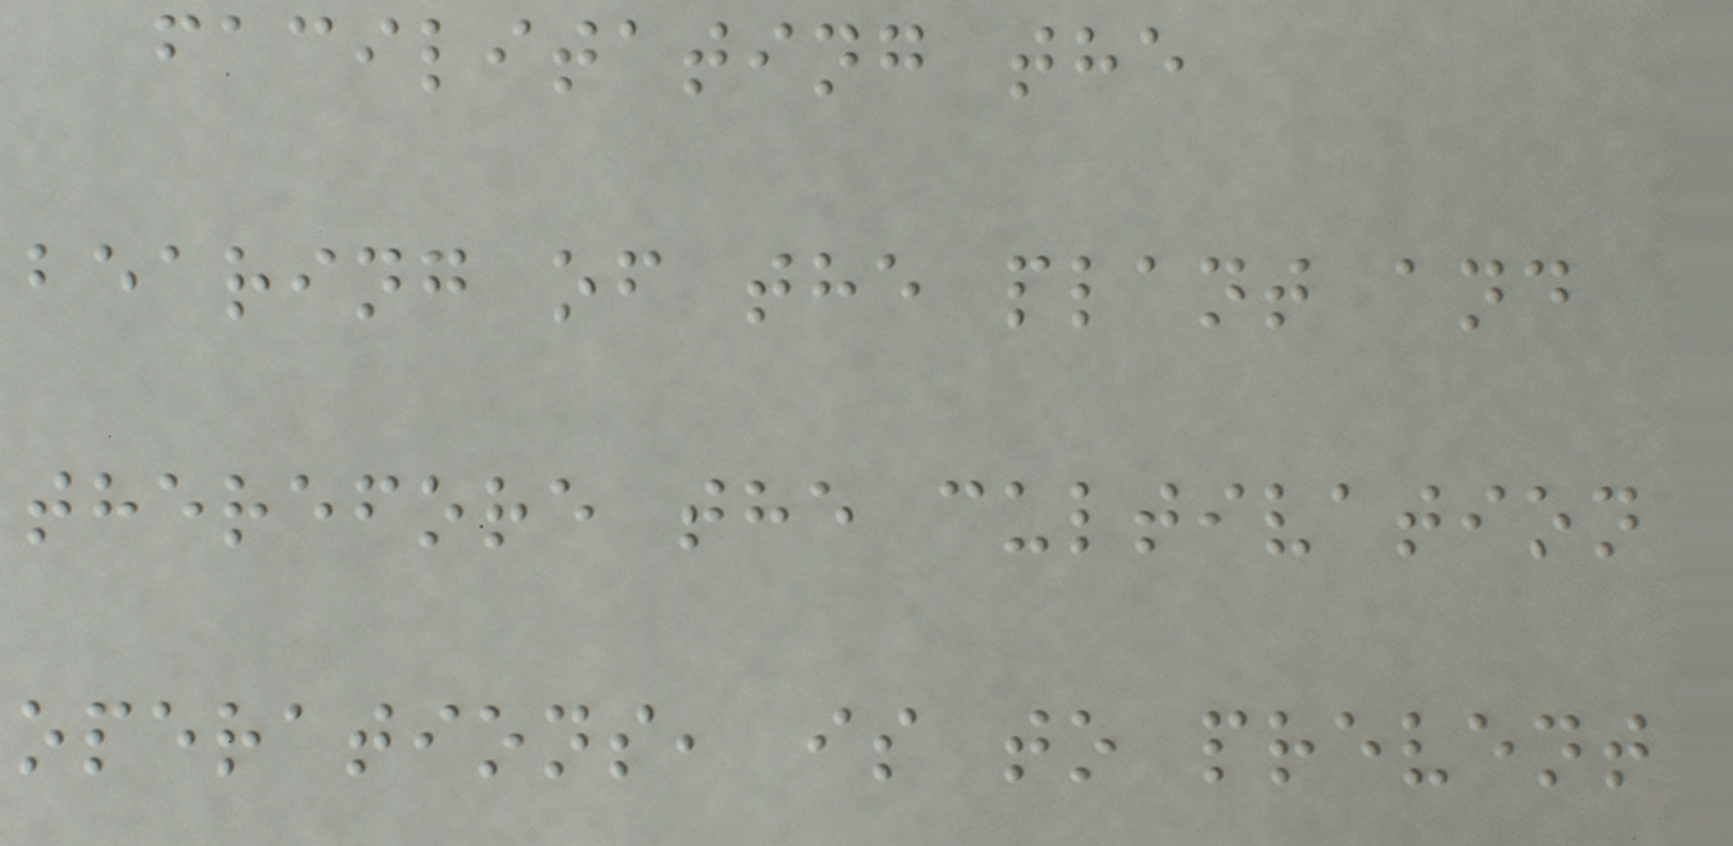facilitating the
bearing of the plant and
therefore the cultivation
operations, is to prevent
